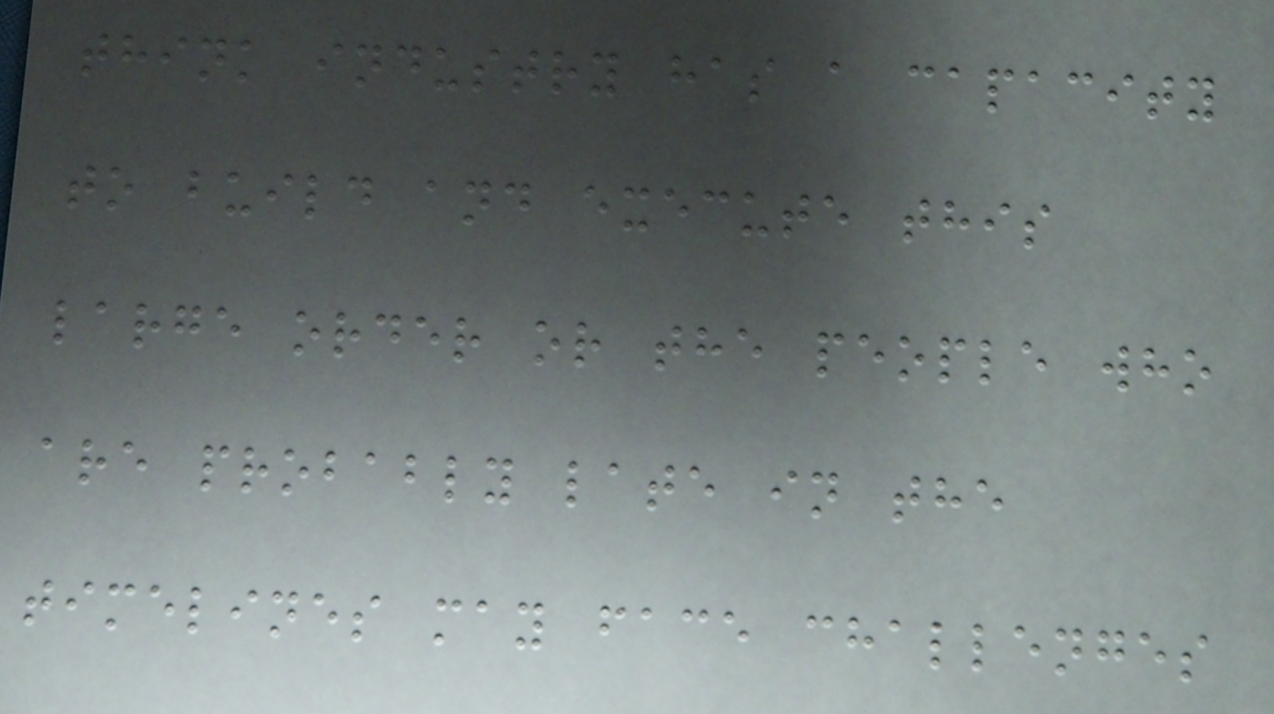think industry has a capacity
to build and execute this
large order or the people who
are probably late in the
timelines may face challenges
